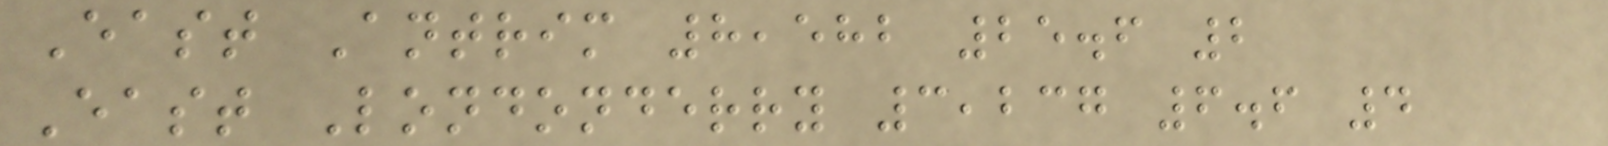East Antrim 8,582 25.6 2
East Londonderry 3,237 6.6 4
